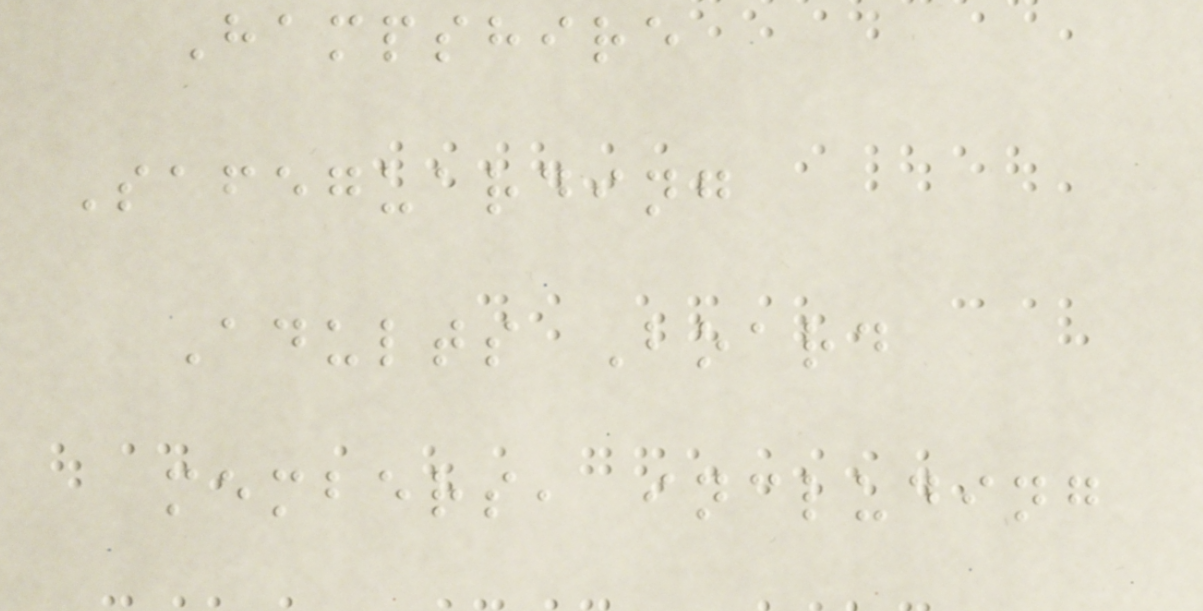Hampshire
Safeguarding
Adults Board
members, including
